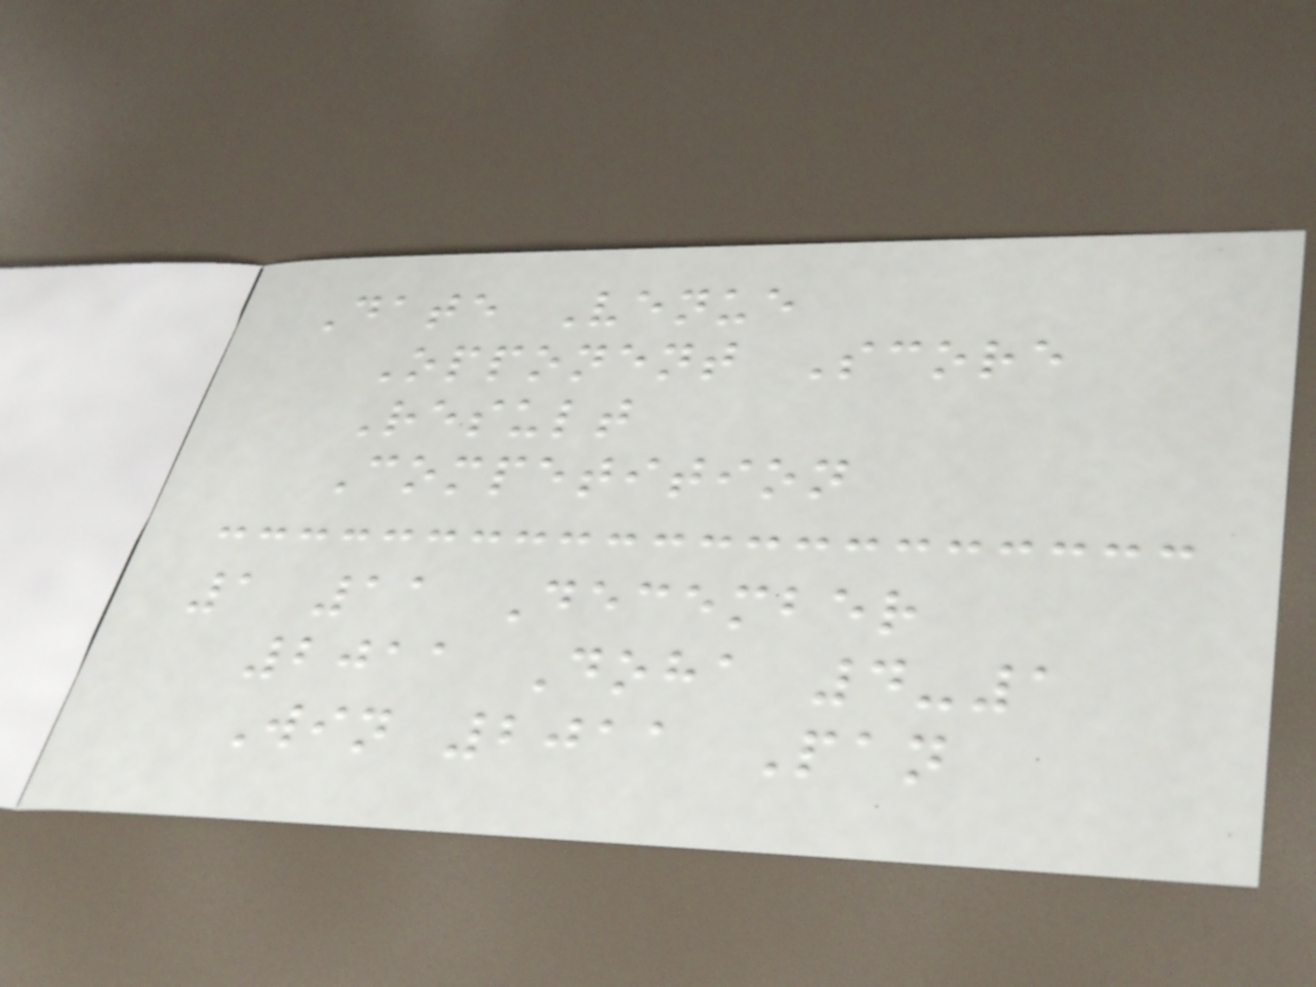Date Venue
Opponent Score
Result
Competition
1 11 December
2011 Doha 4-1
Win 2011 Pan
